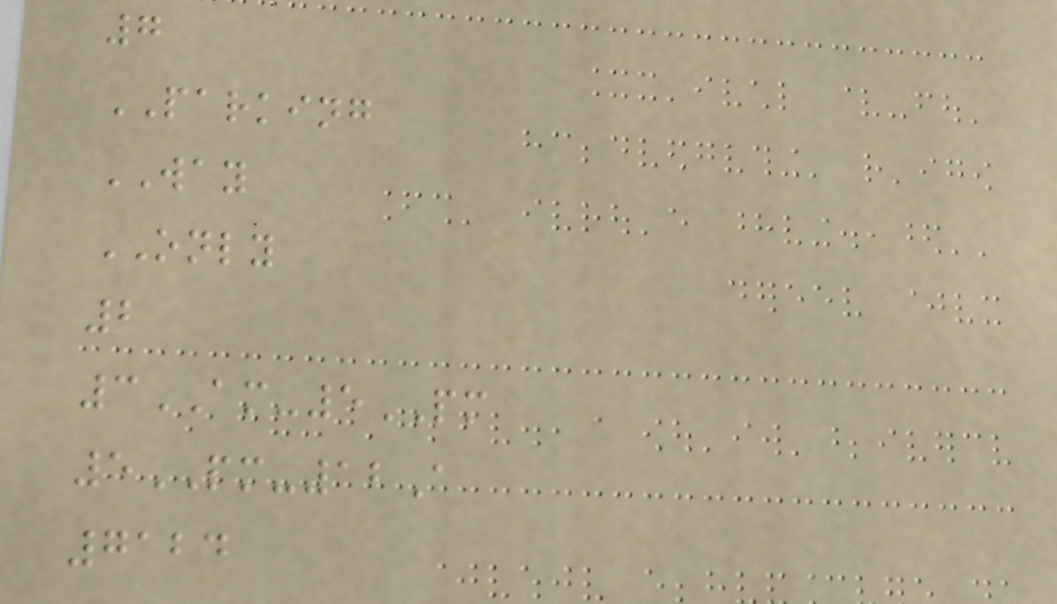7
PARKING
WAY
ONLY
2
3AM-5PM
5PM-12A
7124
